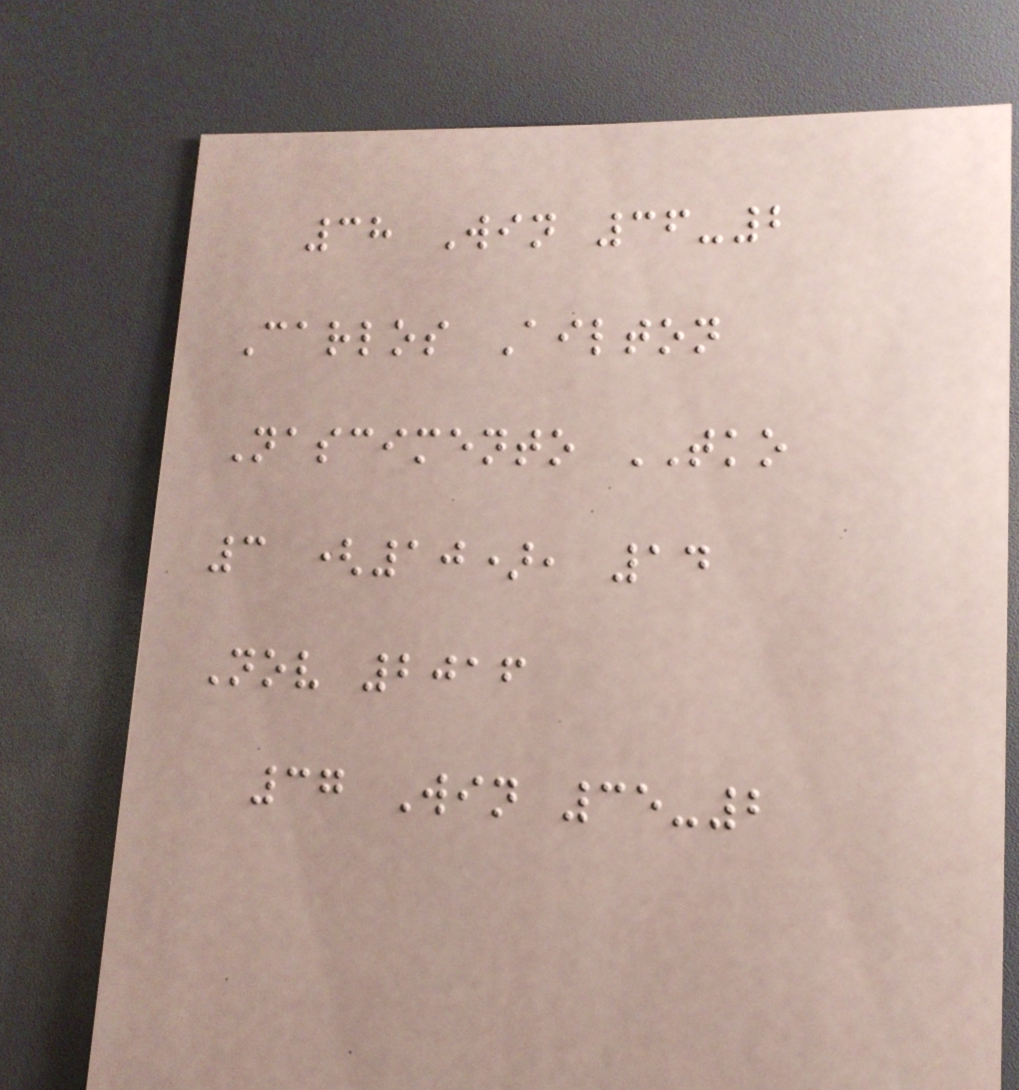38 Win 36-2
Carlos Ailton
Nascimento TKO
3 (10), 14
Nov 2016
37 Win 35-2
